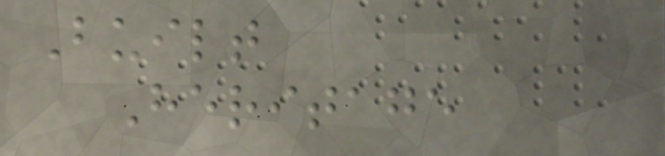Built
Heritage
